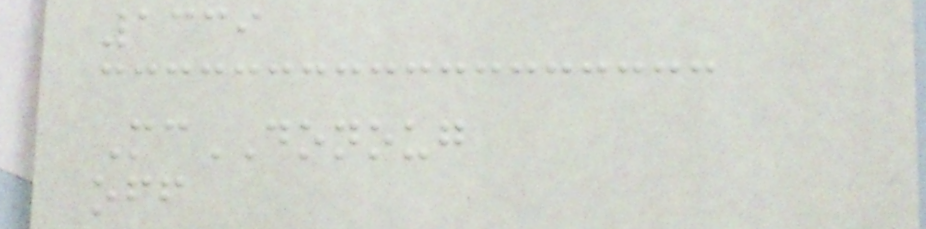1339
McDONOUG
off
